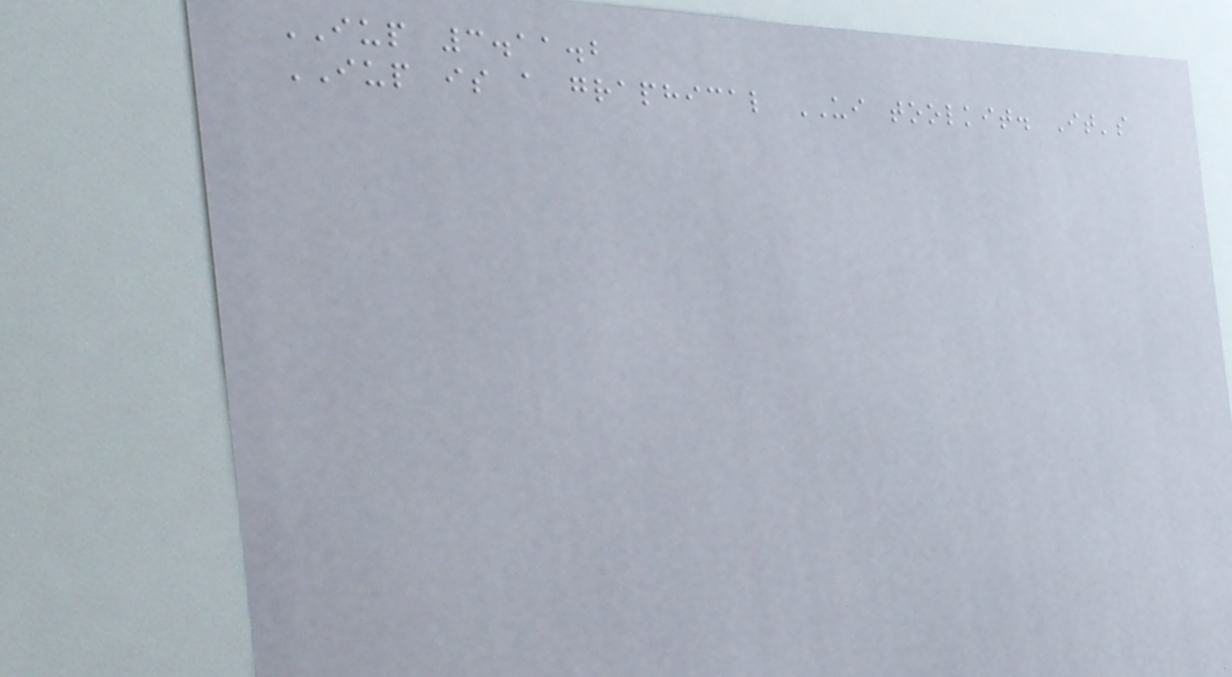IUP 3.11.2
IUP is a graphical UI toolkit. It's
